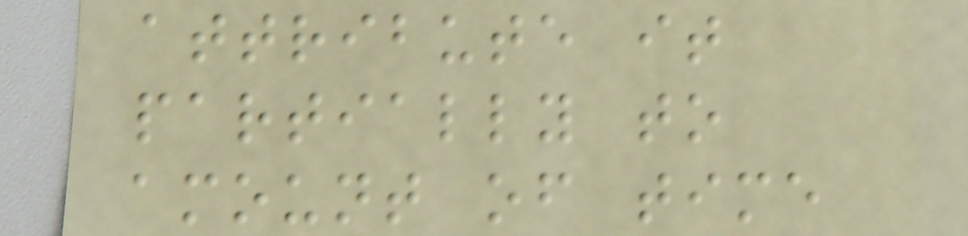attribute it
partially to
amount of time
